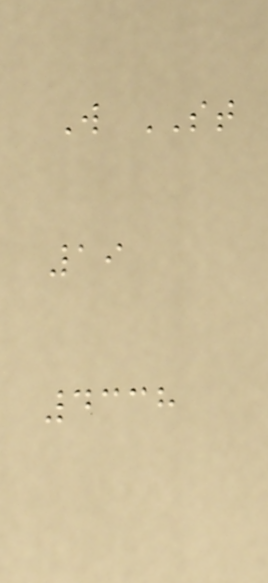W ST
19
4338
